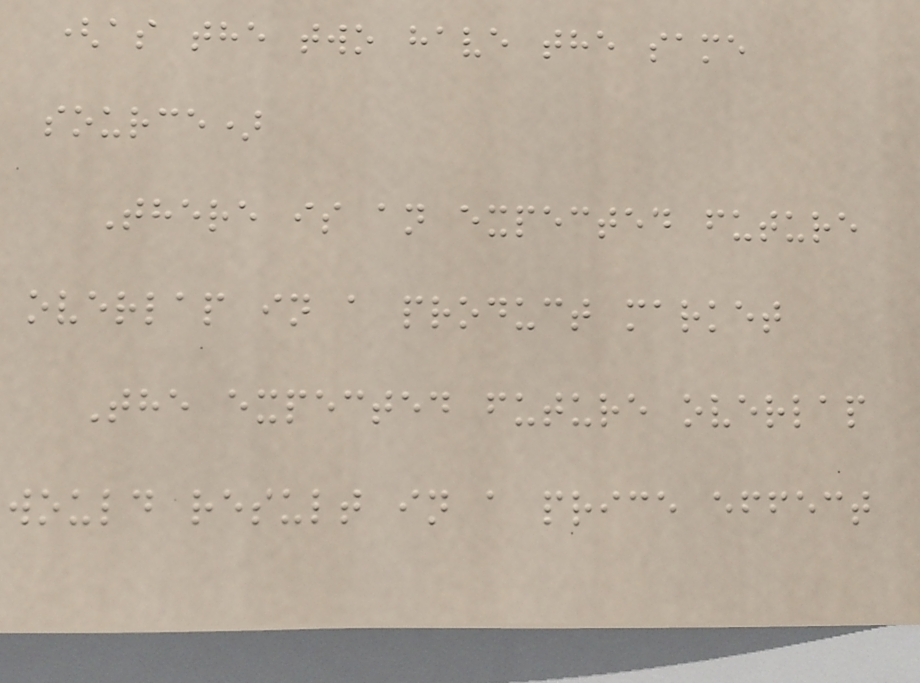(as the two have the same
source)
There is an expected future
overlap in a product market
The expected future overlap
would result in a price effect
